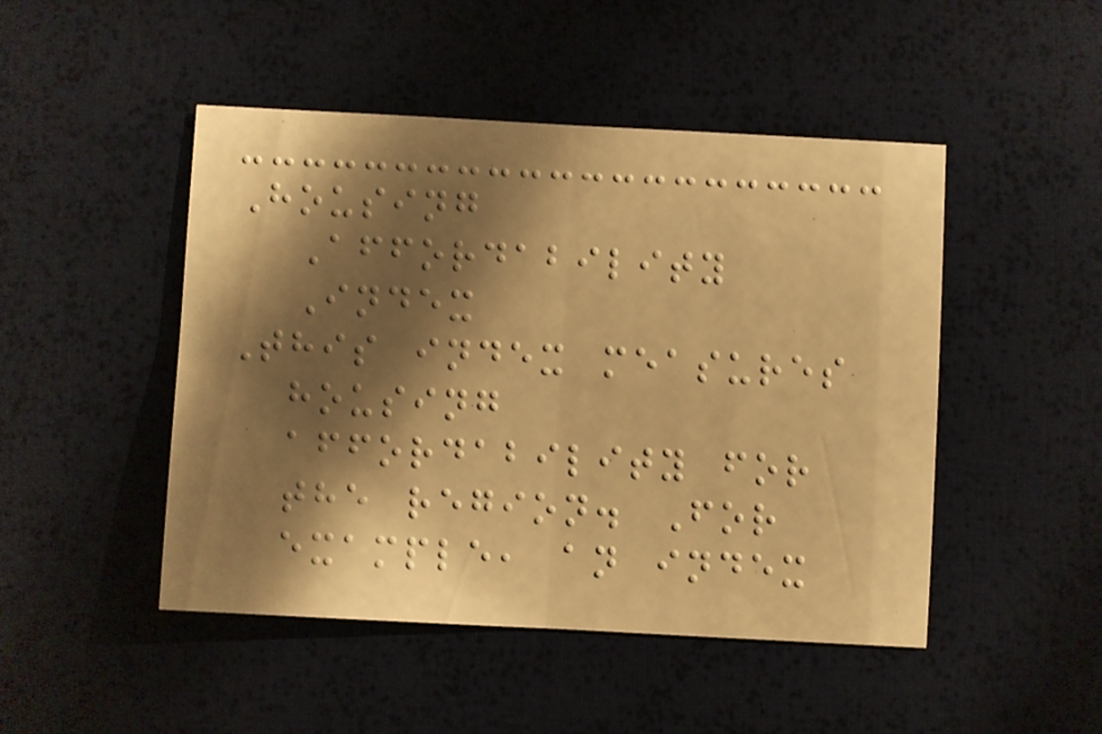Housing
Affordability
Index
This index measures
housing
affordability for
the region. For
example, an index
